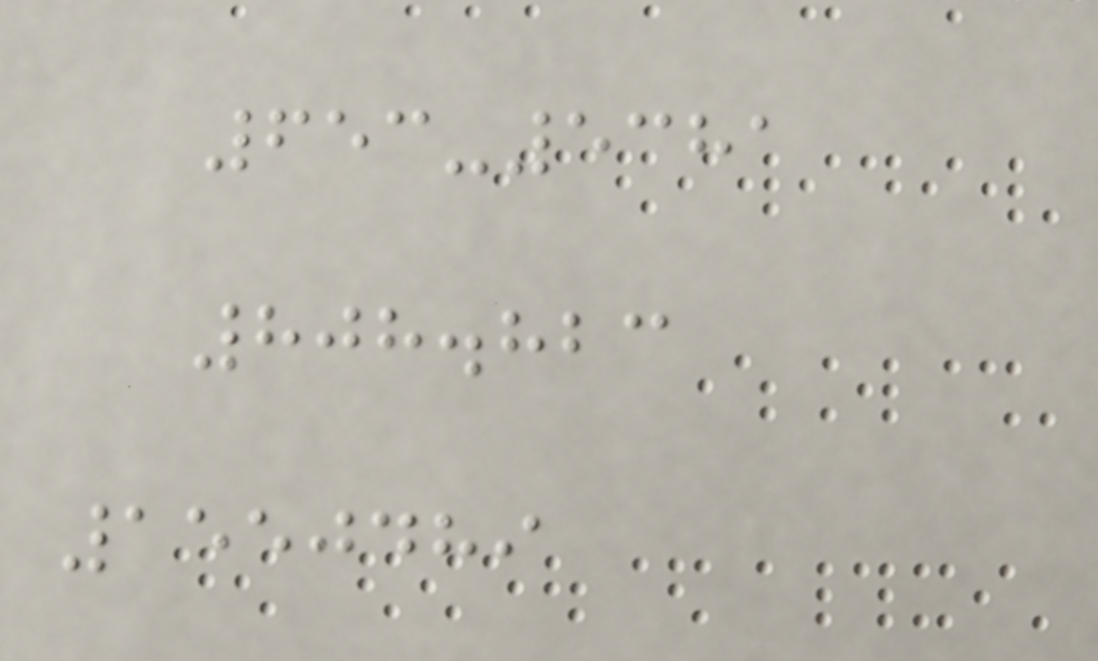653-5381
808.823
1550489
